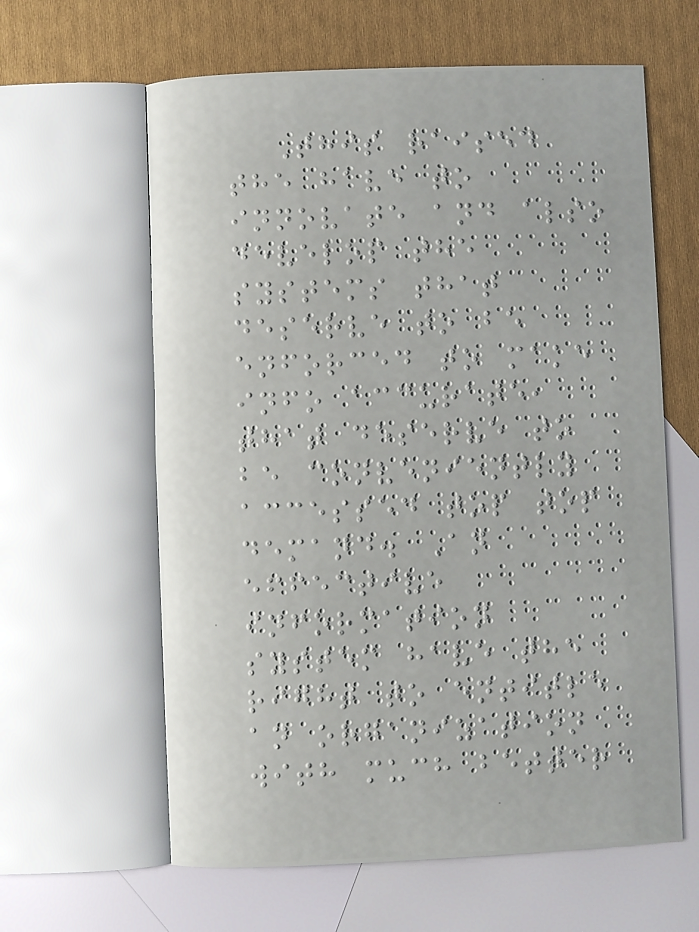This raised
the have to
innovate and also
develop the
systems that
deserve to be
enforced to make
info accurate,
that deserve to
be conveniently
accessed top top
demand. An
effective
information
system have the
right to entitle
an organization
with much better
